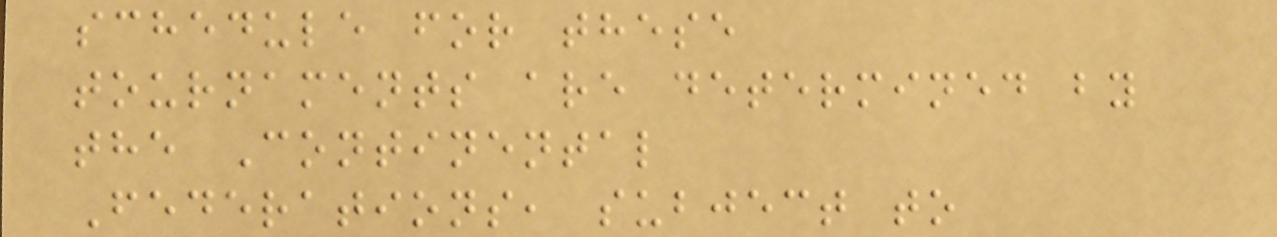schedule for these
tournaments are determined by
the Continental
Federations, subject to
